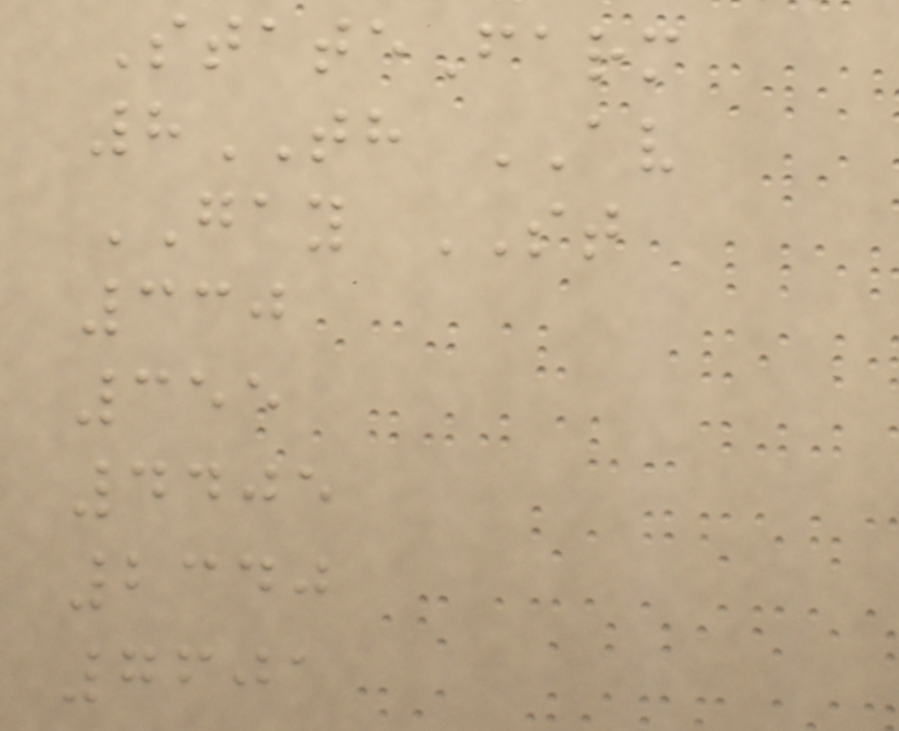StateFarm
8TH AV
GAY ST
330
355
4405
2340
7601
